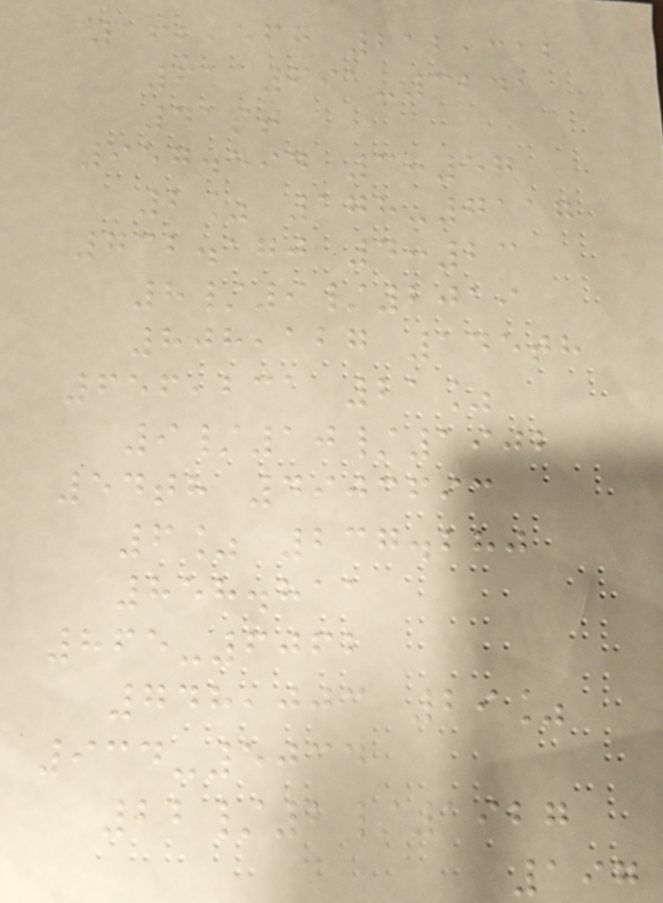162,567 212,312
61 691-3241
41st
957.594 3:57
2% 178-7117
732.170 4:23
8/9/2019
808,127 145th
656,231 21%
9/10/1902
54th 4903693
6% 237.280
858.811
865-6062
748,003 29%
934-5034
22/2/1927
197
